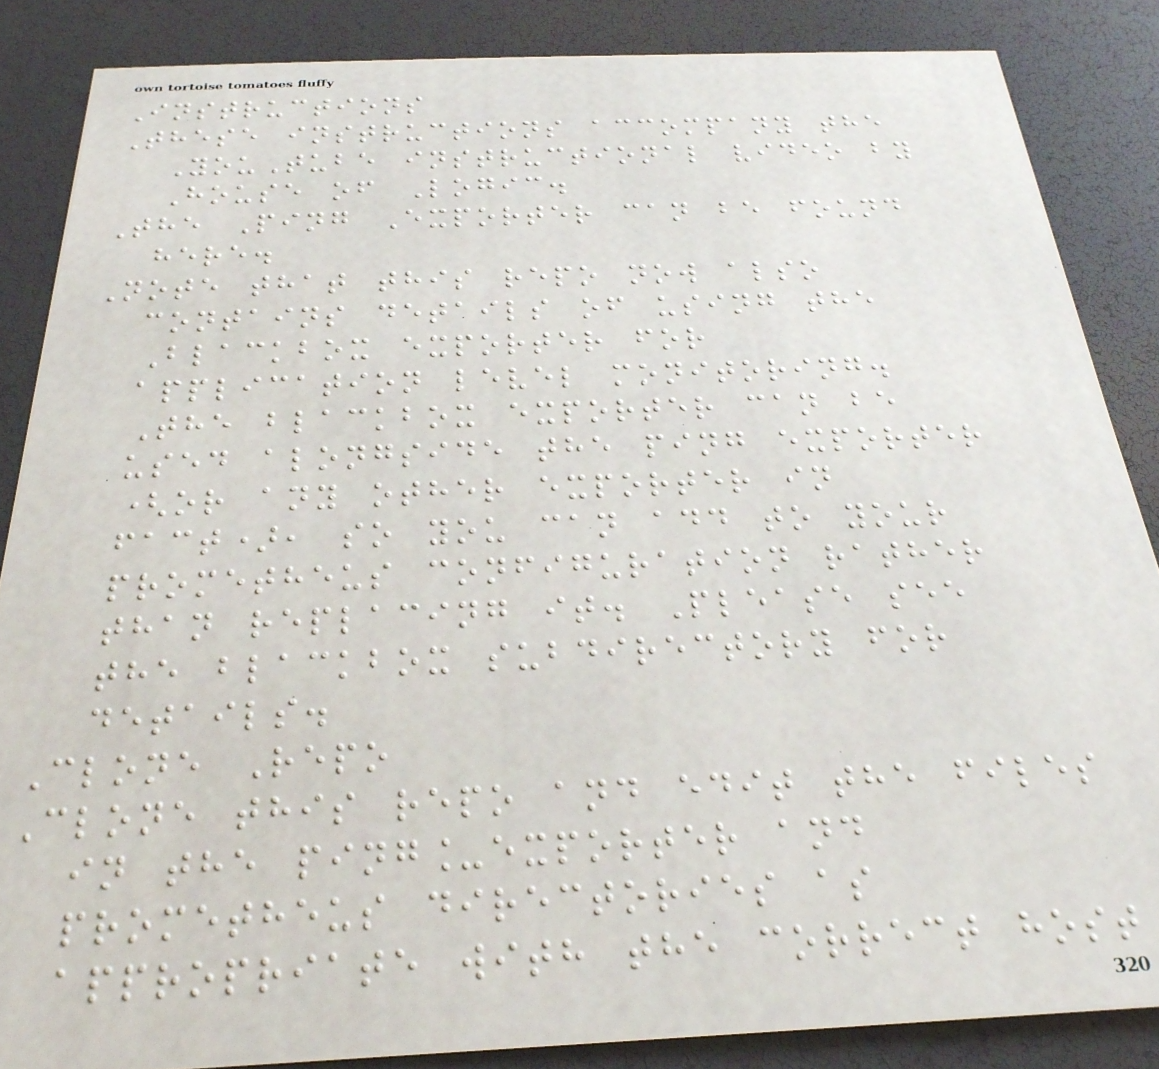Instructions
These instructions accompany the
YouTube instructional video by
House of Logic.
The Ping Exporter can be found
here.
Note that this repo now also
contains details of using the
Blackbox exporter for
application level monitoring.
The blackbox exporter can be
used alongside the ping exporter
(or any other exporter in
fact), so you can add to your
prometheus configuration rather
than replacing it. Please see
the blackbox subdirectory for
details.
Clone Repo
Clone this repo and edit the files
in the ping_exporter and
prometheus directories as
appropriate with the correct host
